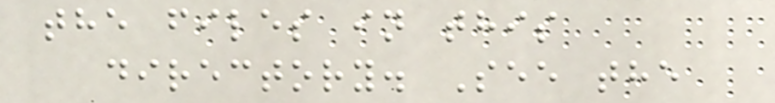the files in this
directory. See the
